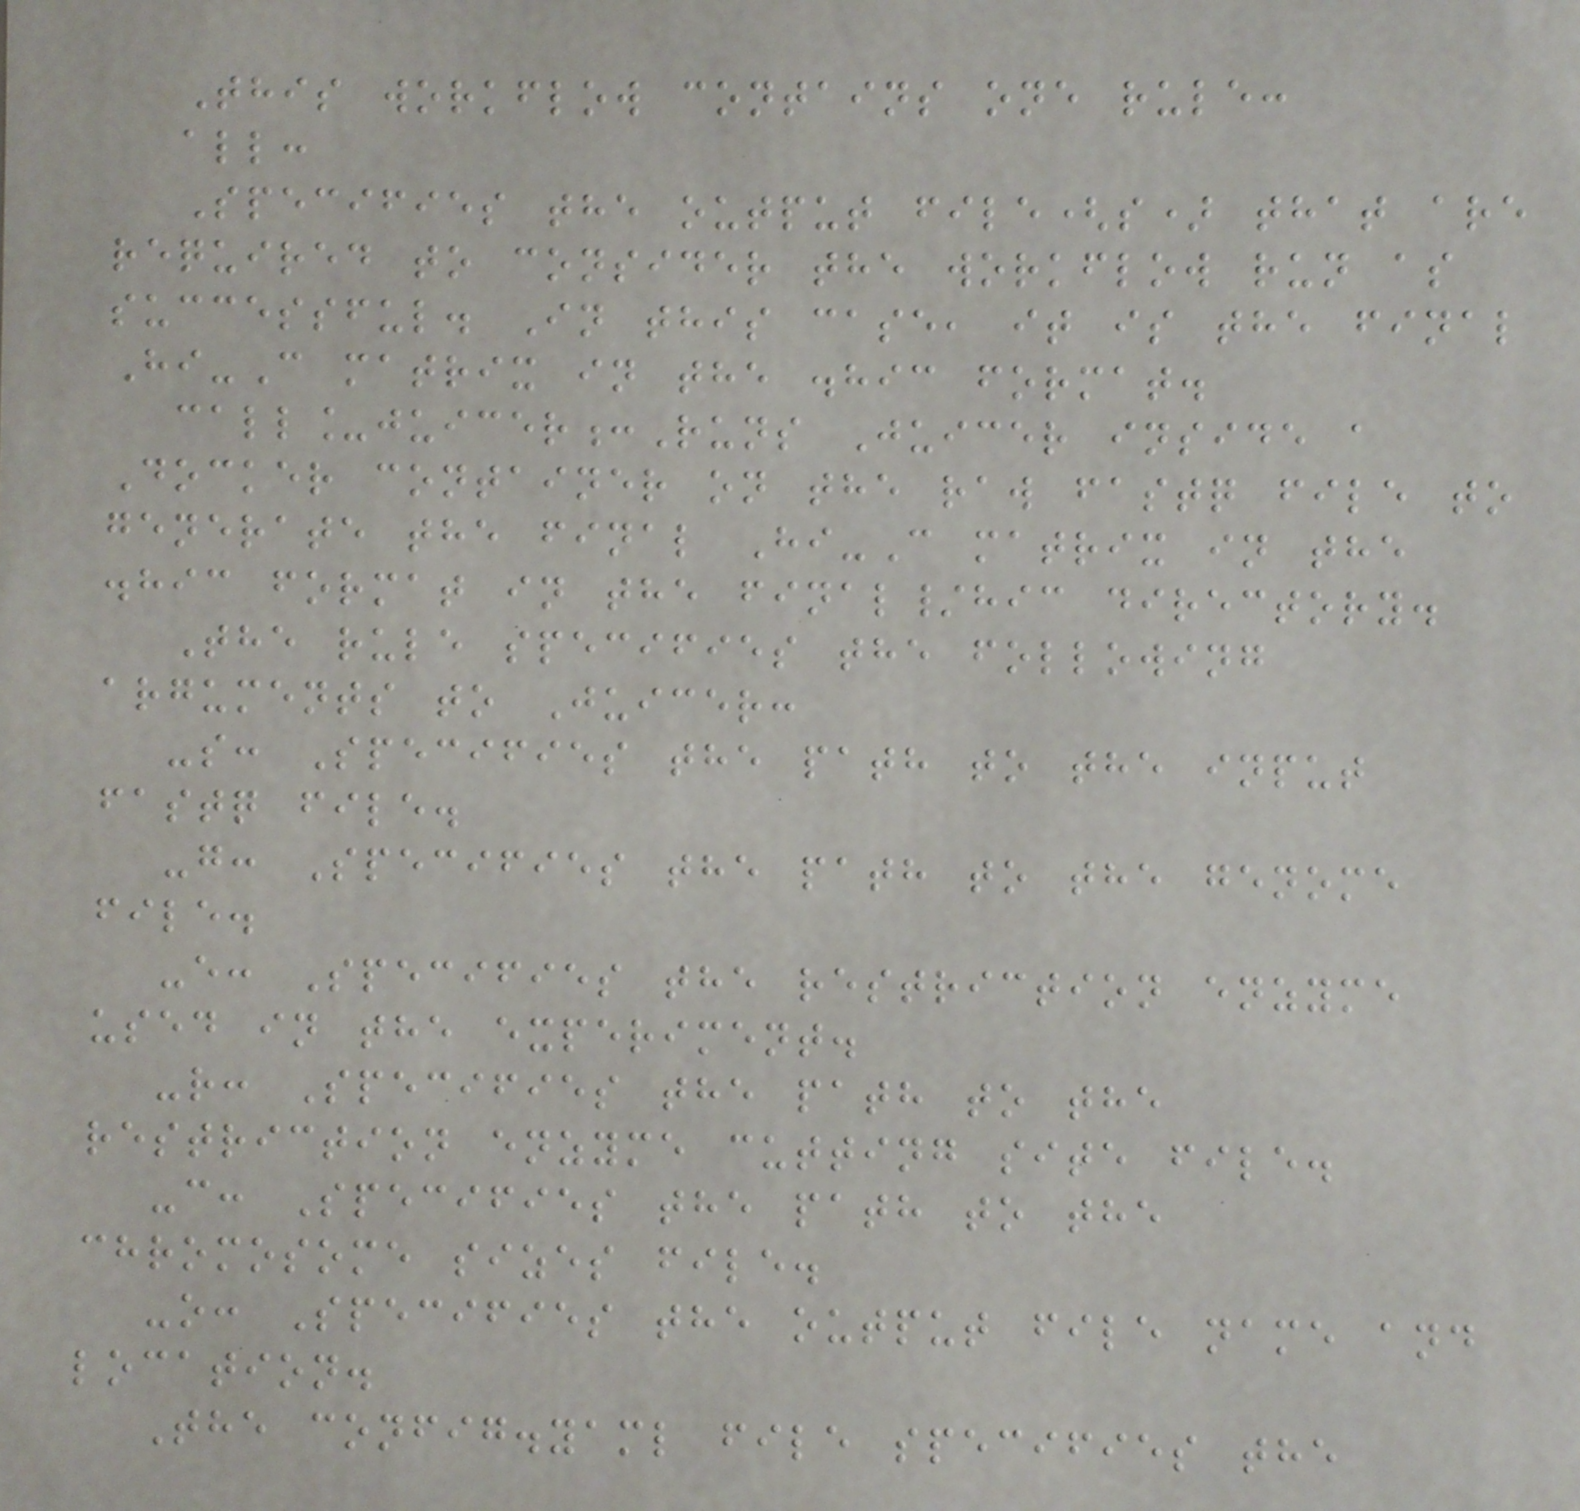This workflow contains one rule:
all:
Specifies the output file(s) that are
required to consider the workflow run as
successful. In this case, it is the final
Hi-C matrix in the .hic format.
call_juicer:Runs Juicer inside a
Docker container on the raw fastq file to
generate the final Hi-C matrix in the
.hic format in the final/hic directory.
The rule specifies the following
arguments to Juicer:
-s: Specifies the path to the input
fastq file.
-g: Specifies the path to the genome
file.
-e: Specifies the restriction enzyme
used in the experiment.
-r: Specifies the path to the
restriction enzyme cutting site file.
-c: Specifies the path to the
chromosome sizes file.
-o: Specifies the output file name and
location.
The config.yaml file specifies the
